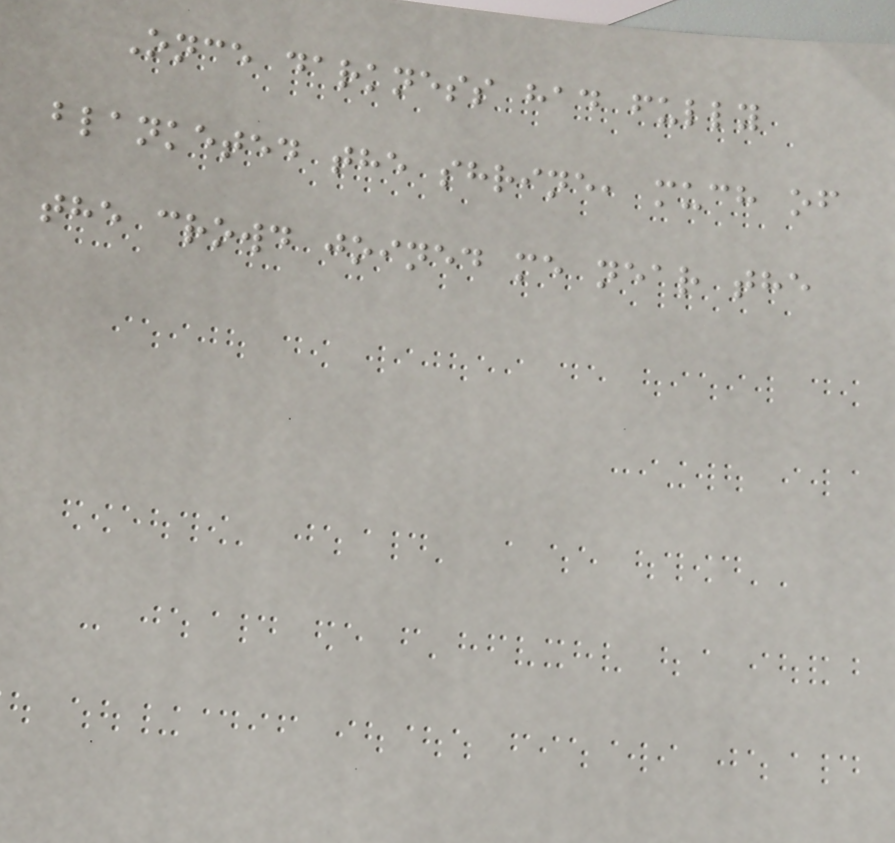Once darkness had fully
blanketed the shrine, much of
the crowd joined me near the
